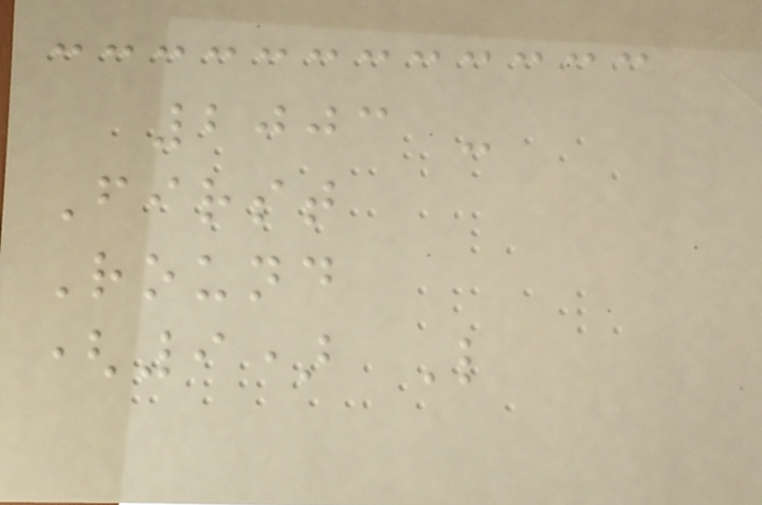2003 -
First
Round
(9) L
